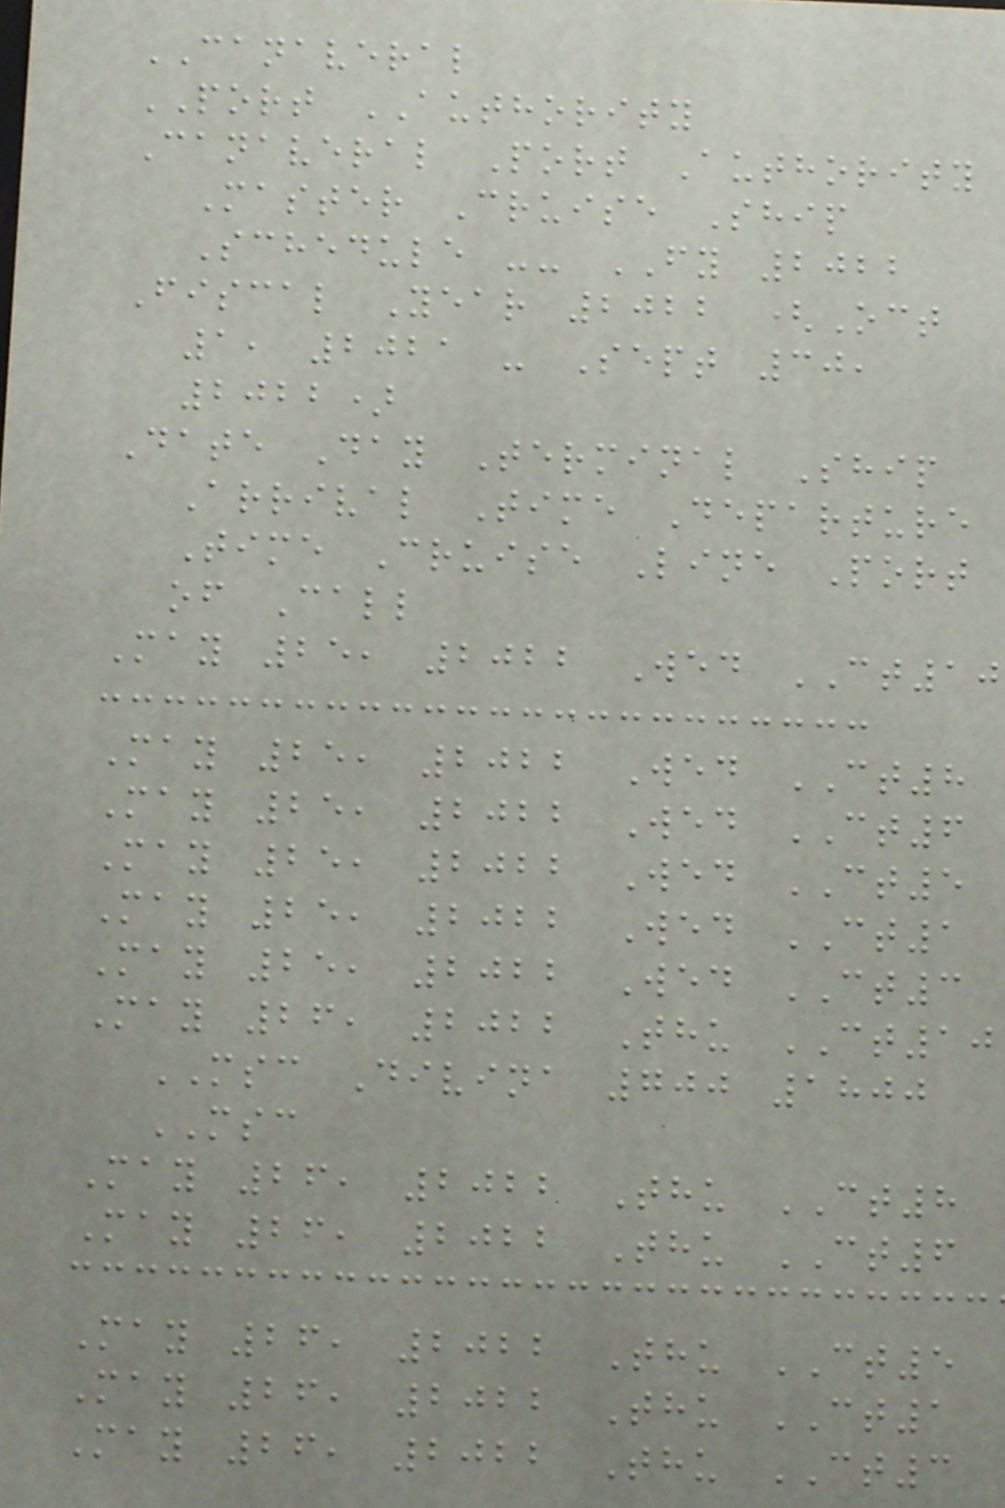CANAVERAL
PORT AUTHORITY
Canaveral Port Authority
Master Cruise Ship
Schedule -- FY 2022
Fiscal Year 2022 (Oct
1, 2021 - Sept 30,
2022)
Date Day Terminal Ship
Arrival Time Departure
Time Cruise Line Port
of Call
May 25, 2022 Wed CT10
May 25, 2022 Wed CT8
May 25, 2022 Wed CT6
May 25, 2022 Wed CT5
May 25, 2022 Wed CT1
May 25, 2022 Wed CT3
May 26, 2022 Thu CT10
MSC Divina 700 1800
MSC
May 26, 2022 Thu CT8
May 26, 2022 Thu CT6
May 26, 2022 Thu CT5
May 26, 2022 Thu CT1
May 26, 2022 Thu CT3
